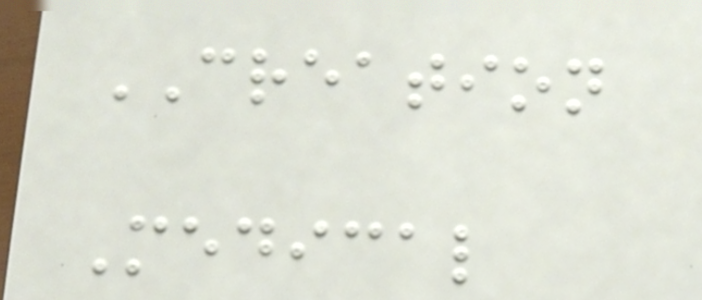CREATION
Medical
